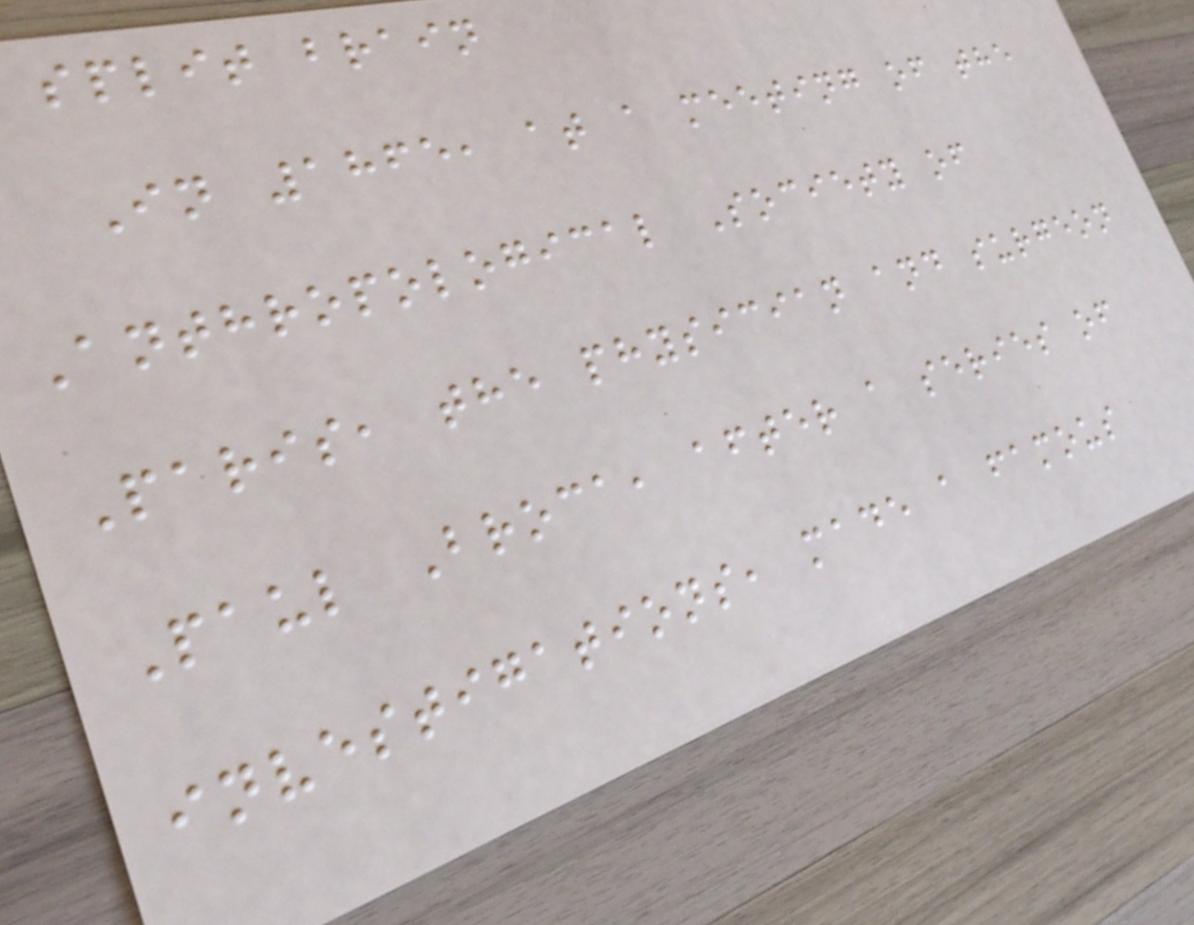split brain
In 1865, at a meeting of the
Anthropological Society of
Paris, the physician and surgeon
Paul Broca, after a series of
investigations, made a famous
